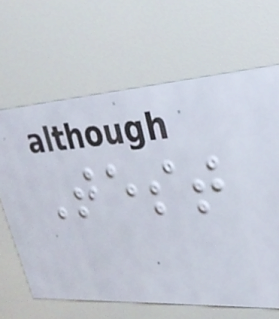Test
